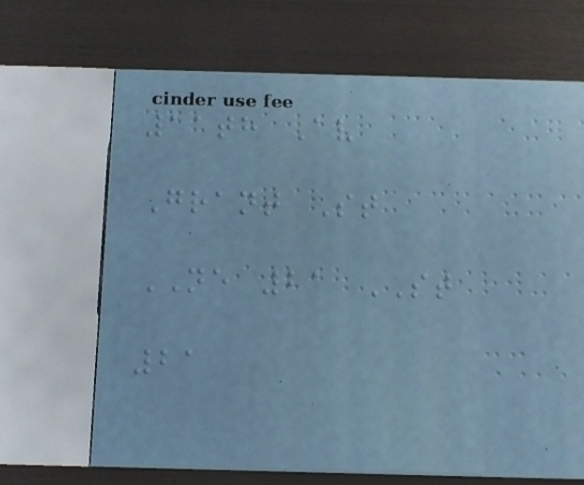11th Av
Grant St
NE 21 ST
21
